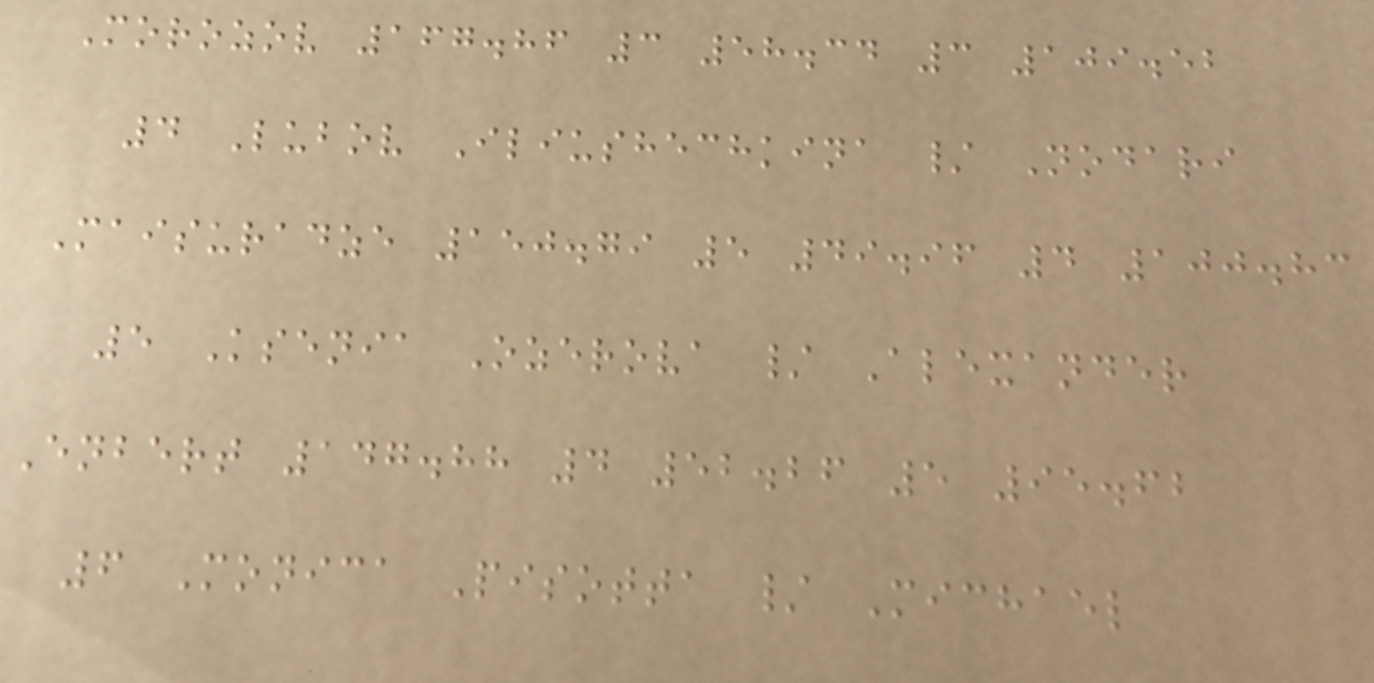Morozov 167.86 3 58.34 3 109.52
4 Lubov Iliushechkina / Nodari
Maisuradze 150.79 5 49.96 4 100.83
5 Ksenia Ozerova / Alexander
Enbert 147.88 4 52.26 5 95.62
6 Monica Pisotta / Michael
